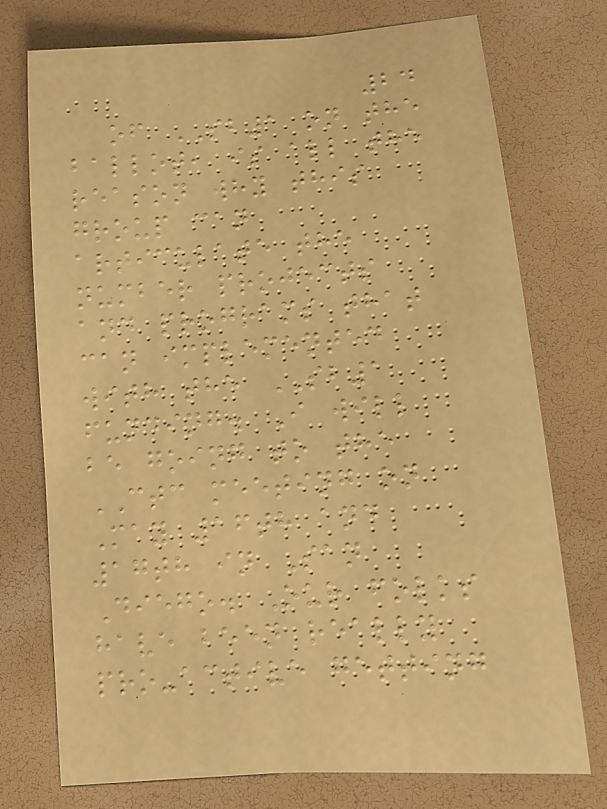24
of SB1 on the
ballot, is all the
reason why this
group can
articulate the
number projects
and programs that
can implemented
with the SB1
funding. I will
be going to the
CTC meeting on
May 16th and
17th in San
Diego. Our folks
have been really
pro-active getting
